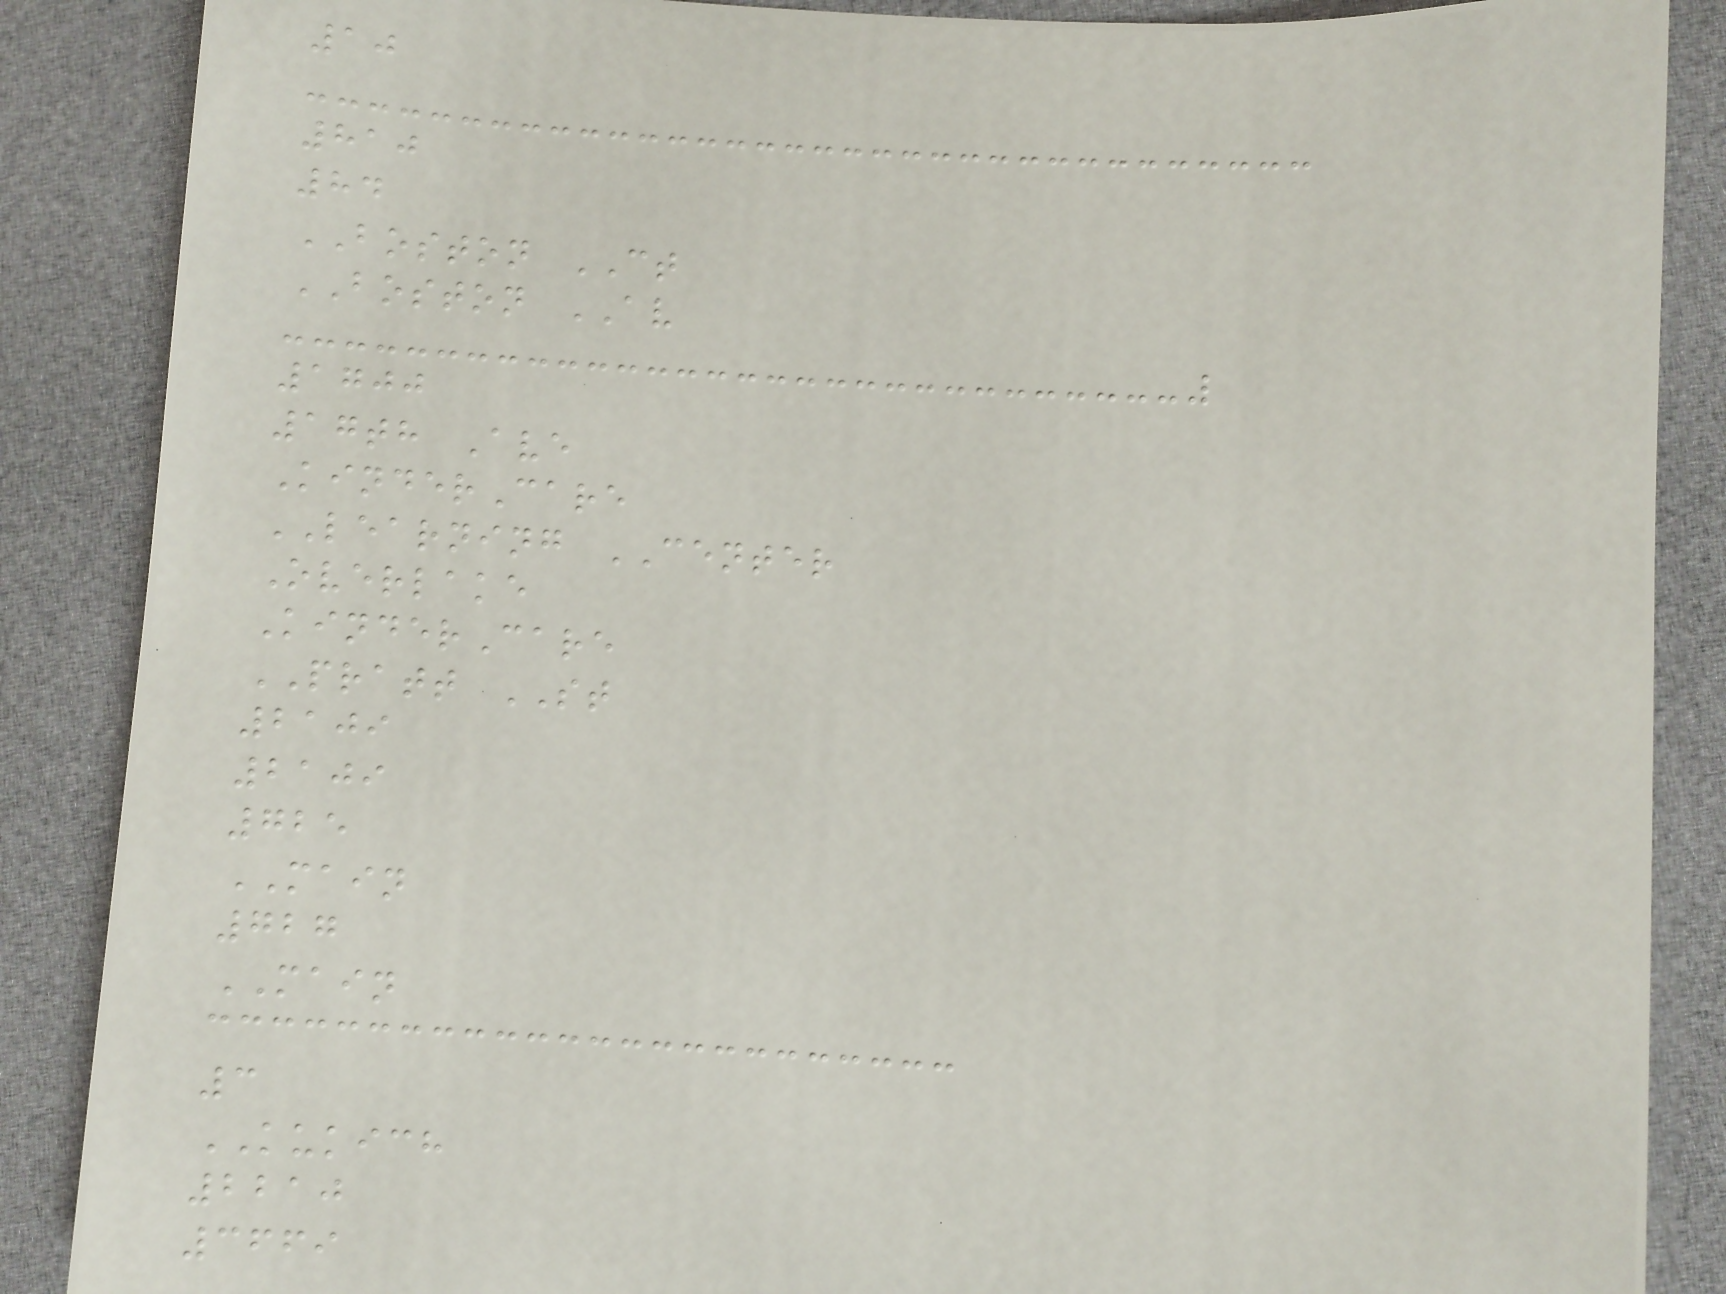10
810
84
BOSTON CT
BOSTON AV
1700
17th Ave
KinderCare
LEARNING CENTER
Overlake
KinderCare
PRATT ST
2109
2109
725
MAIN
727
MAIN
3
KUKICH
2210
3669
